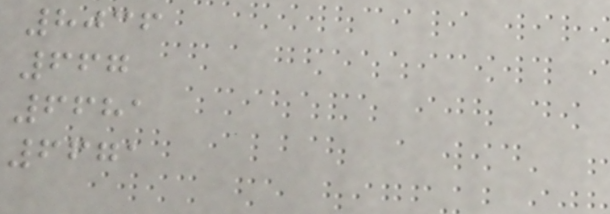8036
667
6681
6671
